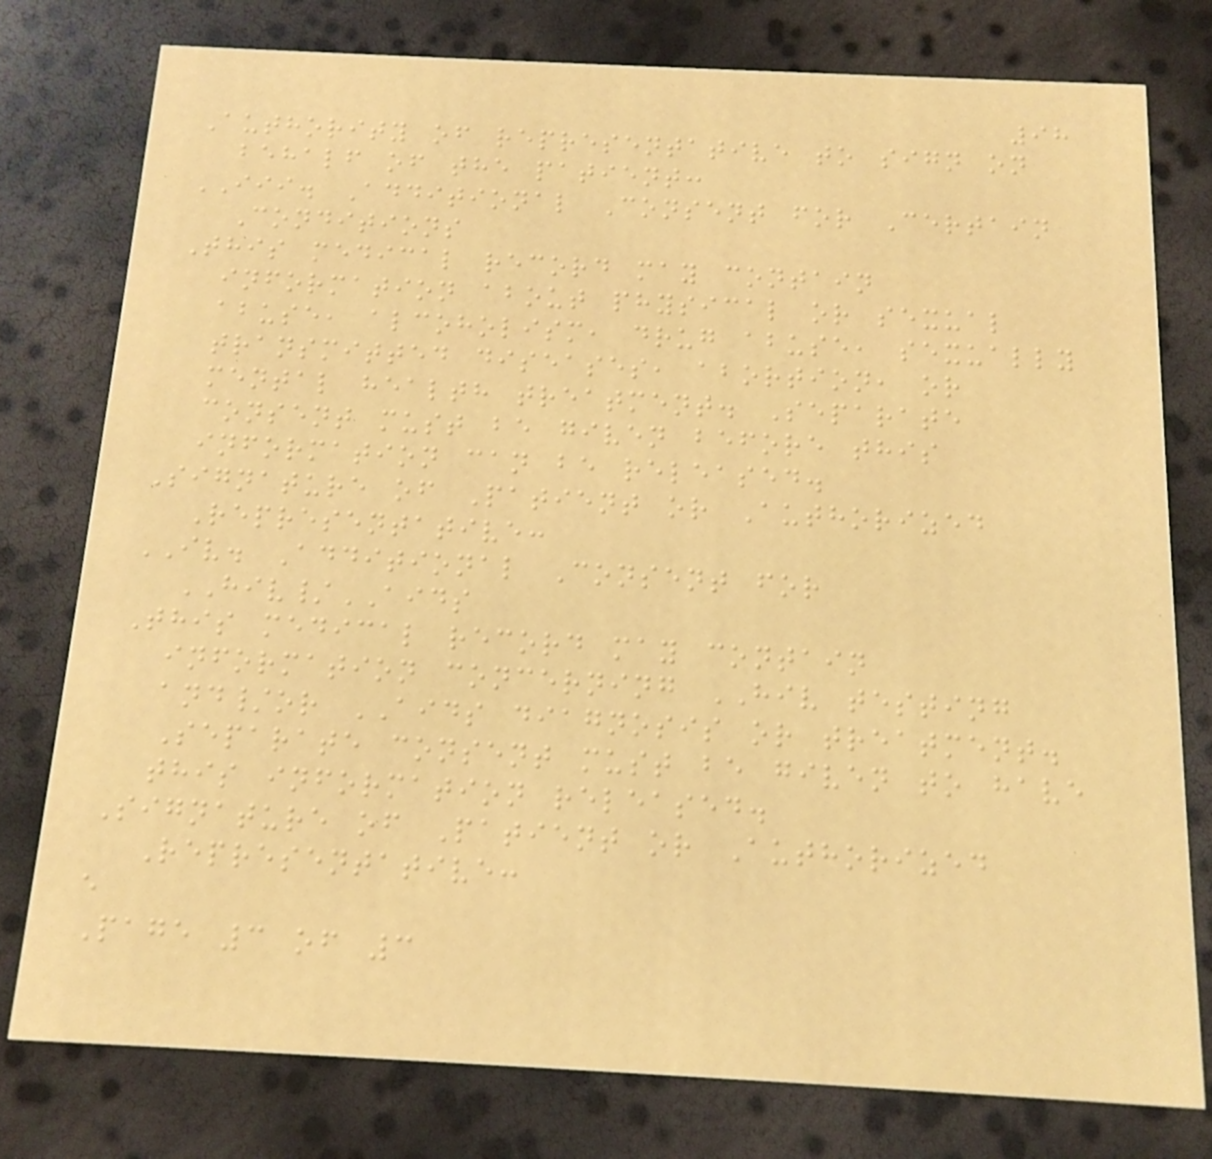98
Authority of representative to sign on
behalf of the patient:
III. Additional Consent for Certain
Conditions
This medical record may contain
information about physical or sexual
abuse, alcoholism, drug abuse, sexually
transmitted diseases, abortion, or
mental health treatment. Separate
consent must be given before this
information can be released.
Signature of Patient or Authorized
Representative:
IV. Additional Consent for
HIV/AIDS
This medical record may contain
information concerning HIV testing
and/or AIDS diagnosis or treatment.
Separate consent must be given to have
this information released.
Signature of Patient or Authorized
Representative:
e
Page 3 of 3
